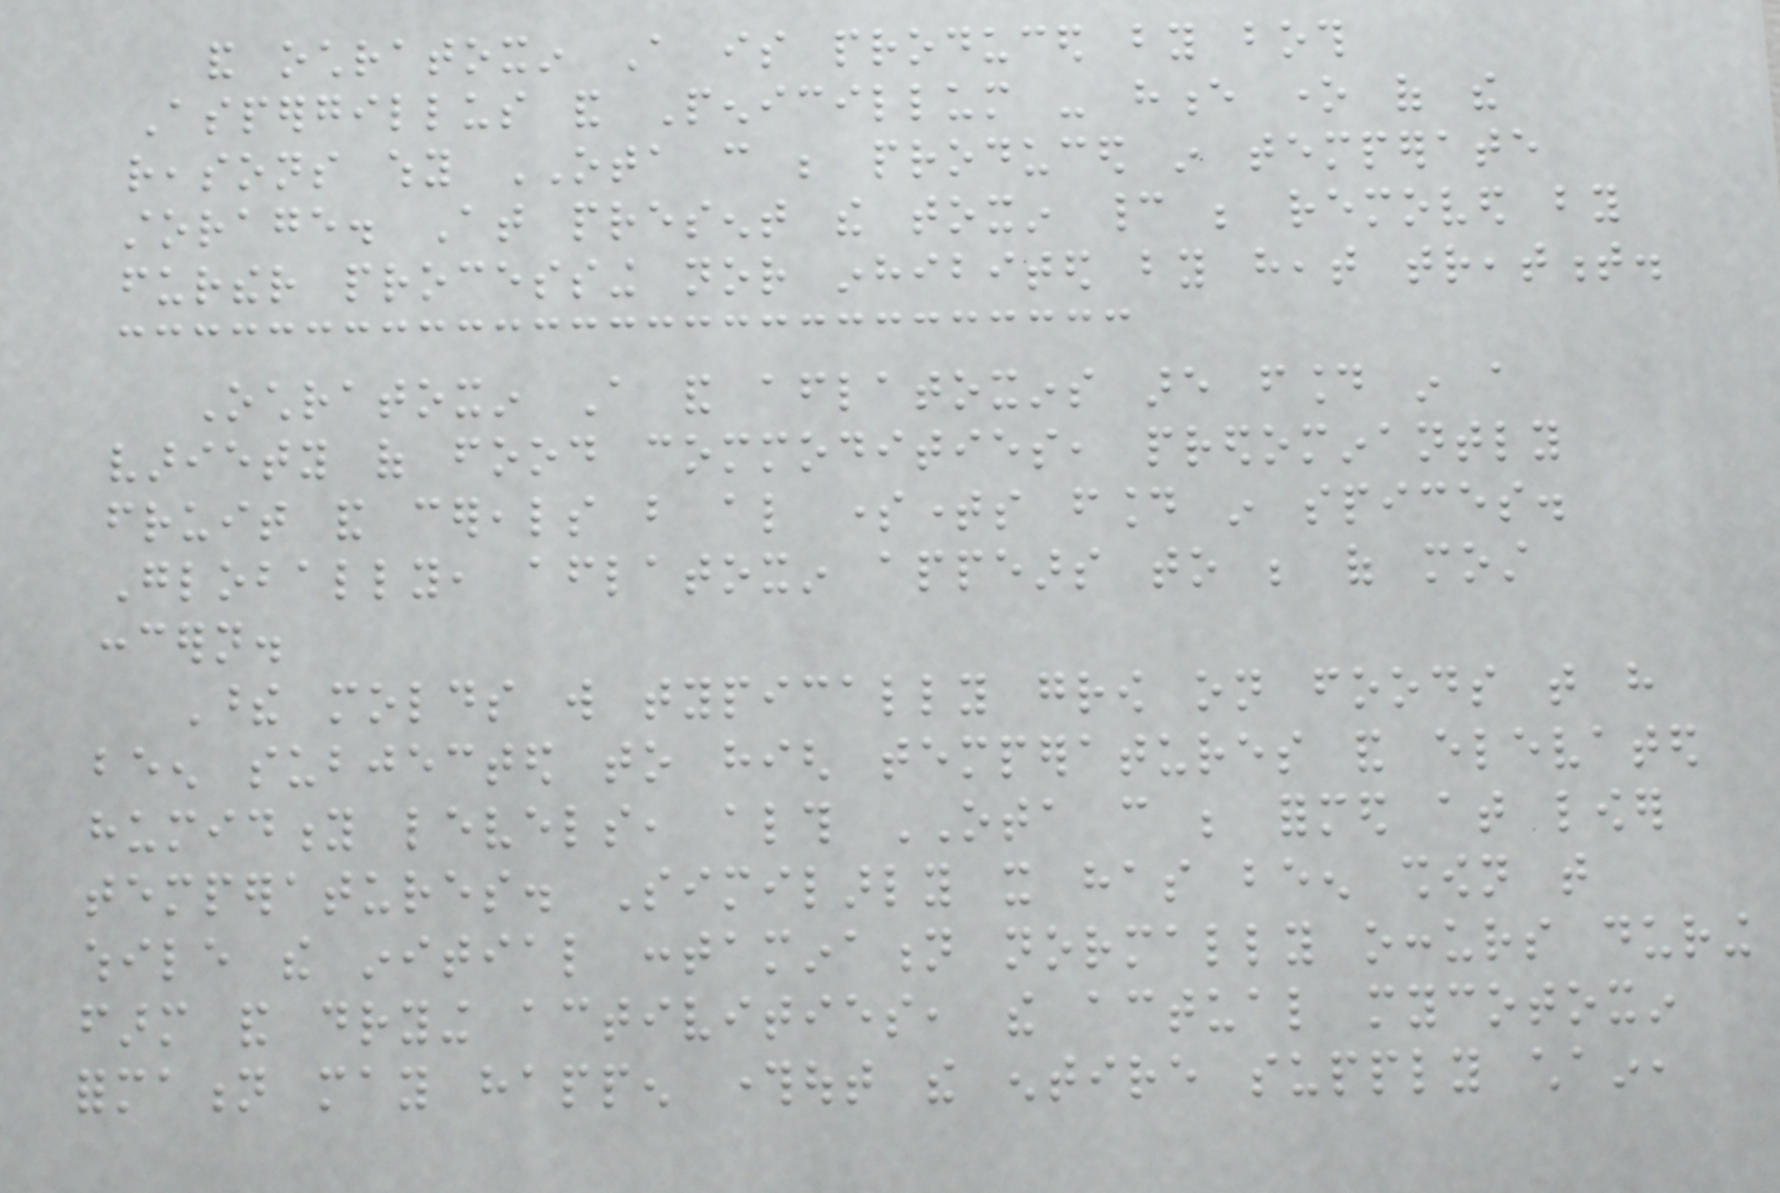and ochratoxin A is produced by both
Aspergillus and Penicillum - hence one of the
reasons why OTA can be produced in temperate
storage. At present the toxin cannot be removed by
further processing nor inhibited by heat treatment.
Ochratoxin A and aflatoxins are found in a
variety of food commodities, predominantly
fruit and cereals but also sometimes found in spices.
Globally, aflatoxin appears to be of most
concern.
These molds will typically grow on foods that have
been subjected to high temperatures and elevated
humidity levels, although OTA can be formed at lower
temperatures. Similarly it has been shown that
while the initial contamination normally occurs during
farm and drying activities, the actual mycotoxin
formation may happen throughout the entire supply chain,
